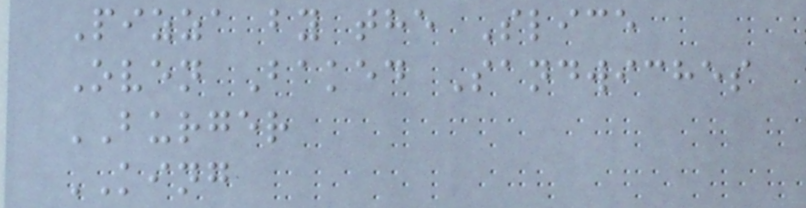Pizza by the Slice
Oven Baked Sandwiches
BURGER
KING
